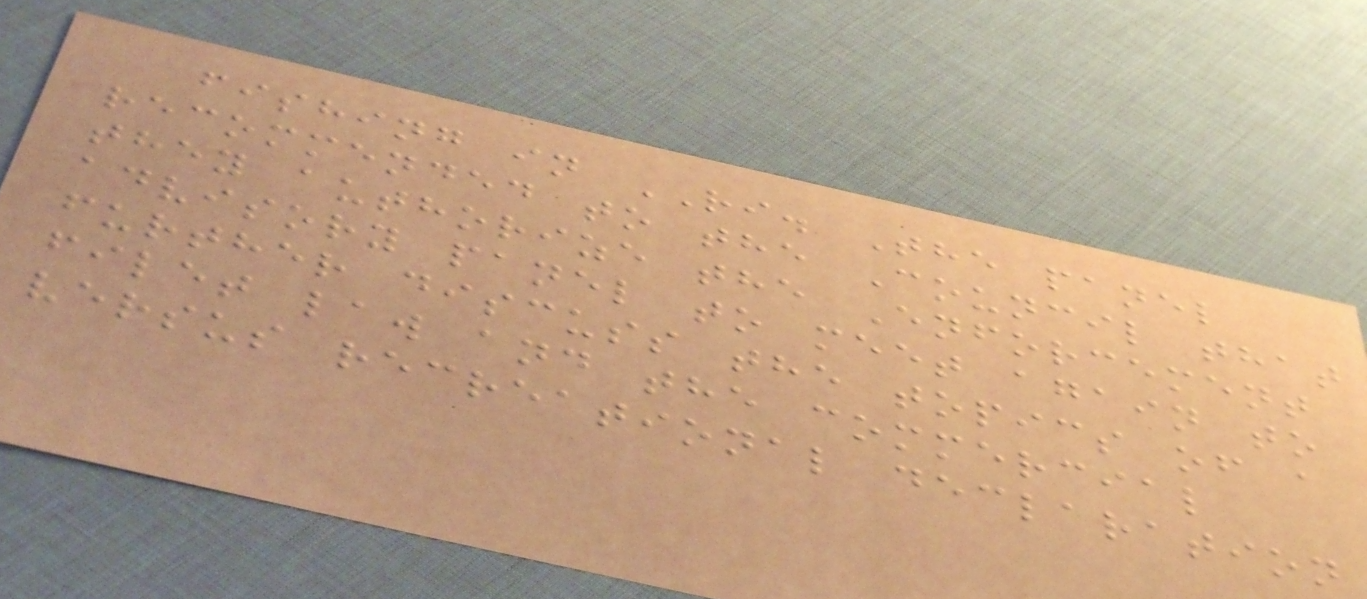fishing in RI. The panel
recommended to the Council that
they authorize the Enforcement
advisory panel to meet again to
further discuss the topics of a
filet law and the commercial
versus recreational declaration
